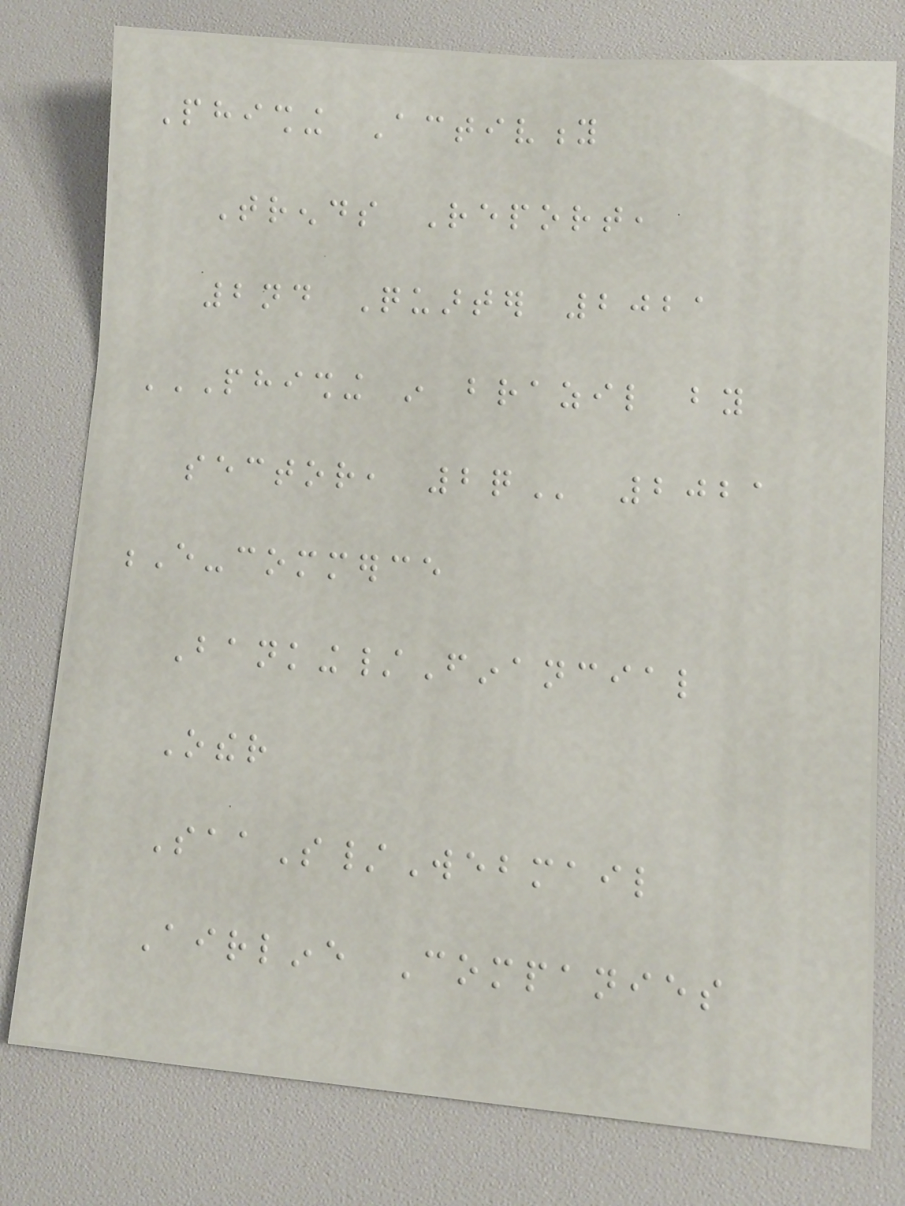Phishing Activity
Trends Report,
2nd Quarter 2021
PHISHING IN BRAZIL BY
SECTOR, 2Q 2021
E-commerce
Banking/Financial
Other
SaaS/Webmail
Airline Companies
